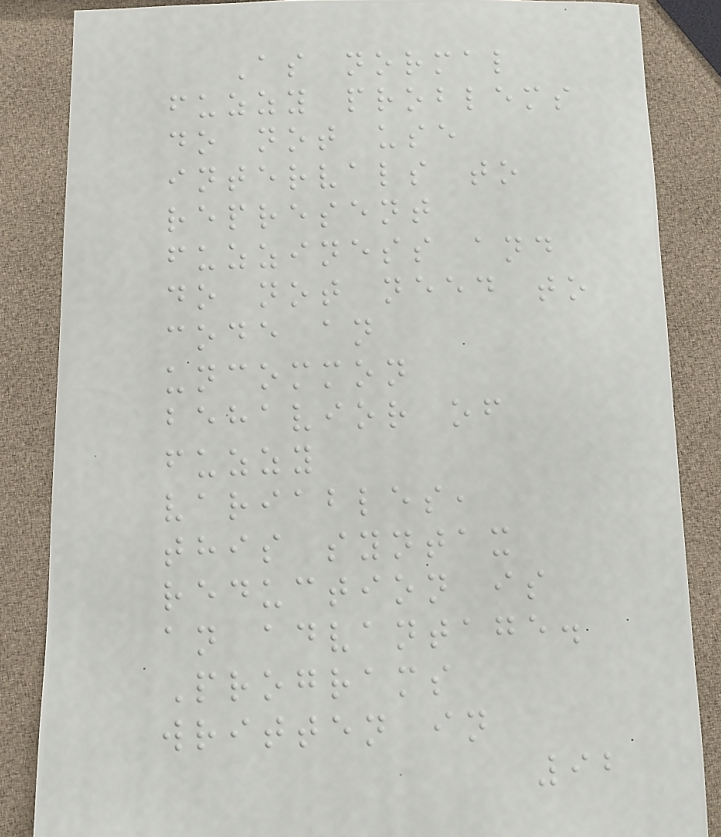As normal
fuzzy problems
do not use
intervals to
represent
fuzziness and
do not need to
code an
uncommon
behavior of
fuzzy
variables,
this syntax
reduction is
an advantage.
Programs
written in
92
